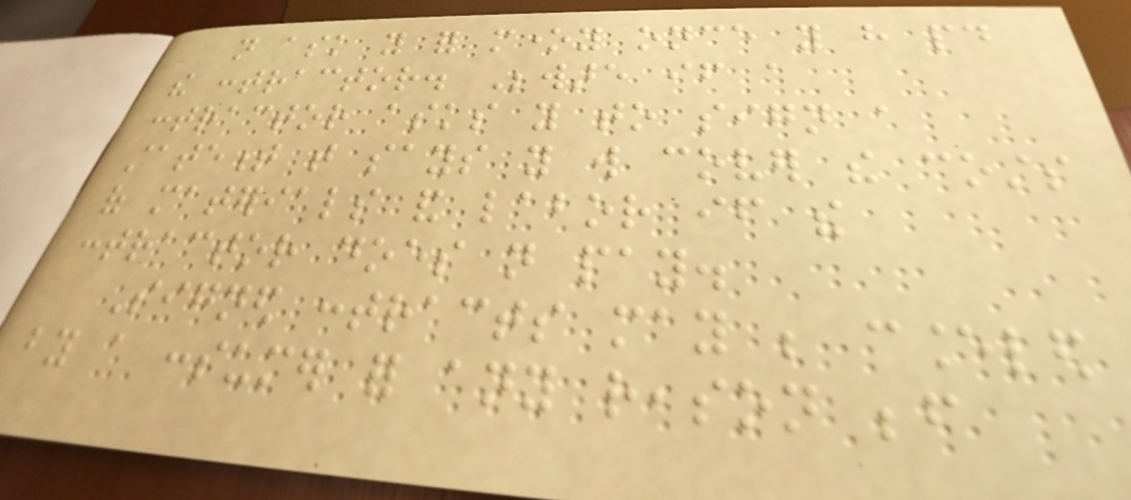not ask you for money once you have paid
the contractor. Beware if a
contractor asks you to sign a
statement that says you will cover the costs
of materials and labor if the
contractor does not pay.
Signed contracts may be canceled
by a consumer for any reason before
